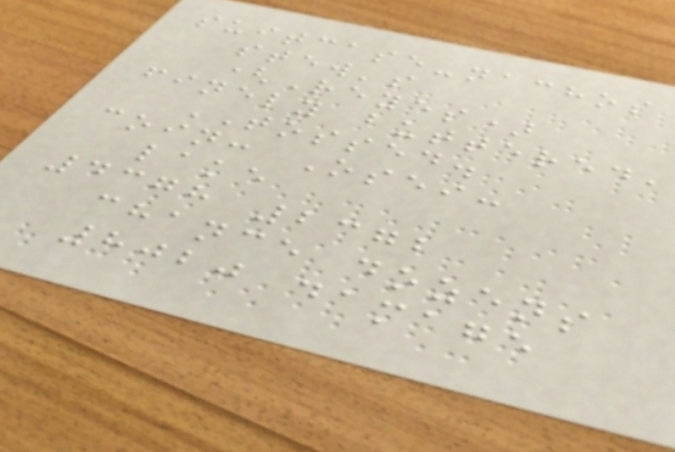suitcase-nachos
stew's
(Reyes)
finely buttered,
TOSSED.
coin: Osei:
lake
4378 2372
chance dozens
8020 damage
